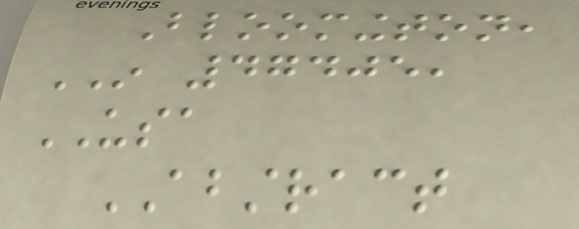Bloomington,
IN 47405,
USA
ABSTRACT
